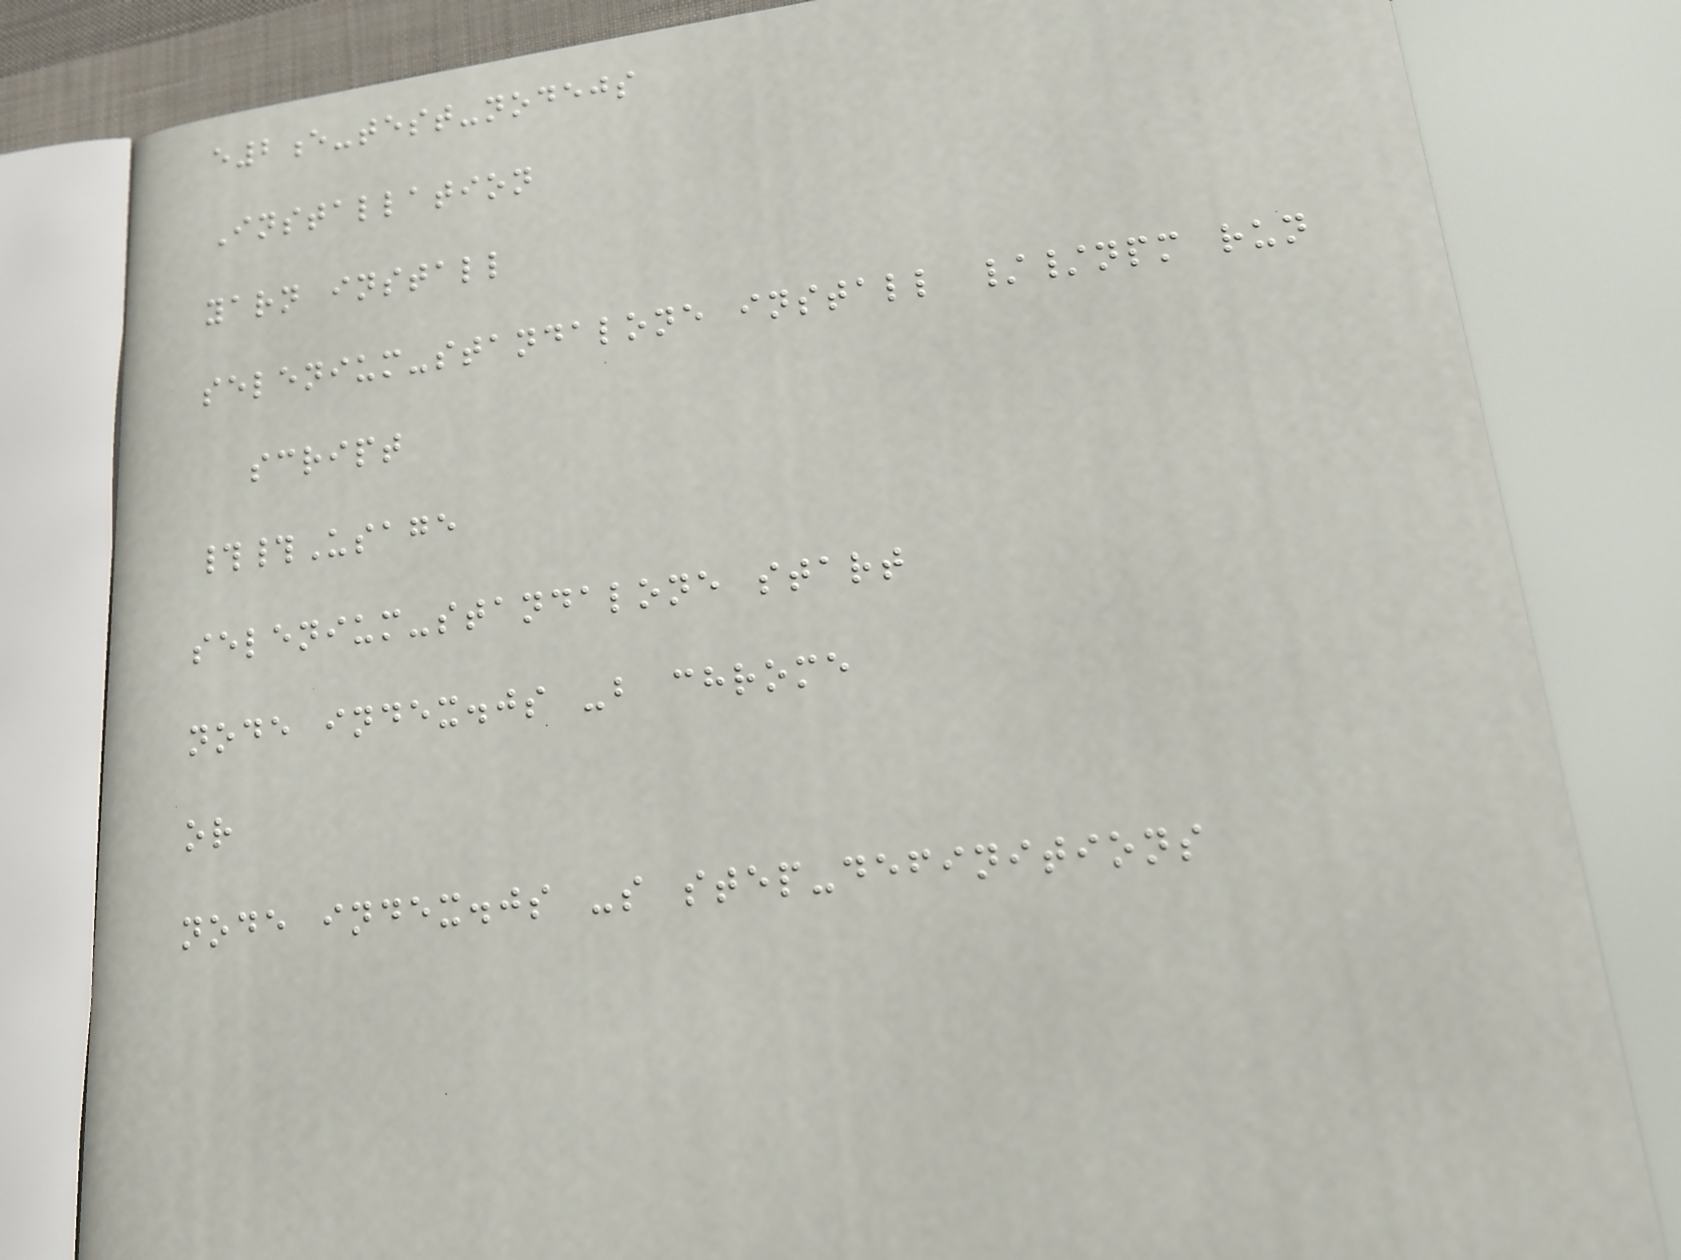e2e-test-nodejs
Installation
yarn install
selenium-standalone install //npm run
script
##Usage
selenium-standalone start
node index.js -b chrome
or
node index.js -s step-definitions
